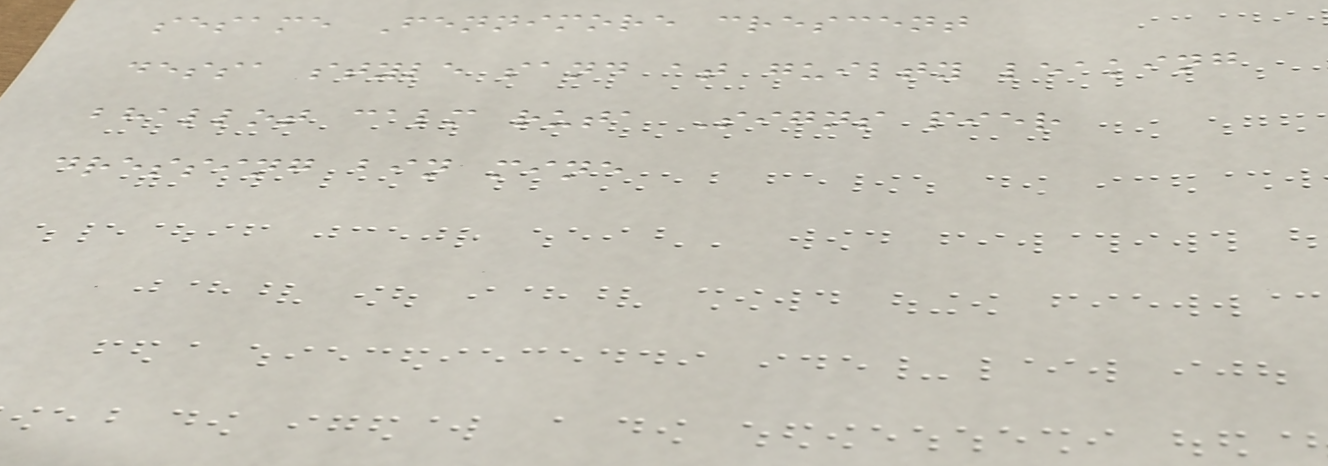sesame Fennimore crescent
dessa style sand at guilty leaking
bhallot calm ruta Signs pier
dressing bin mine
